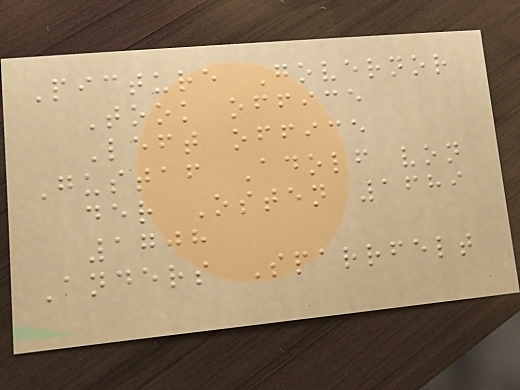Picture Governor
Took office
Left office
Gustaf Adolf von
der Osten 1689
1708
Anders Sparrfelt
